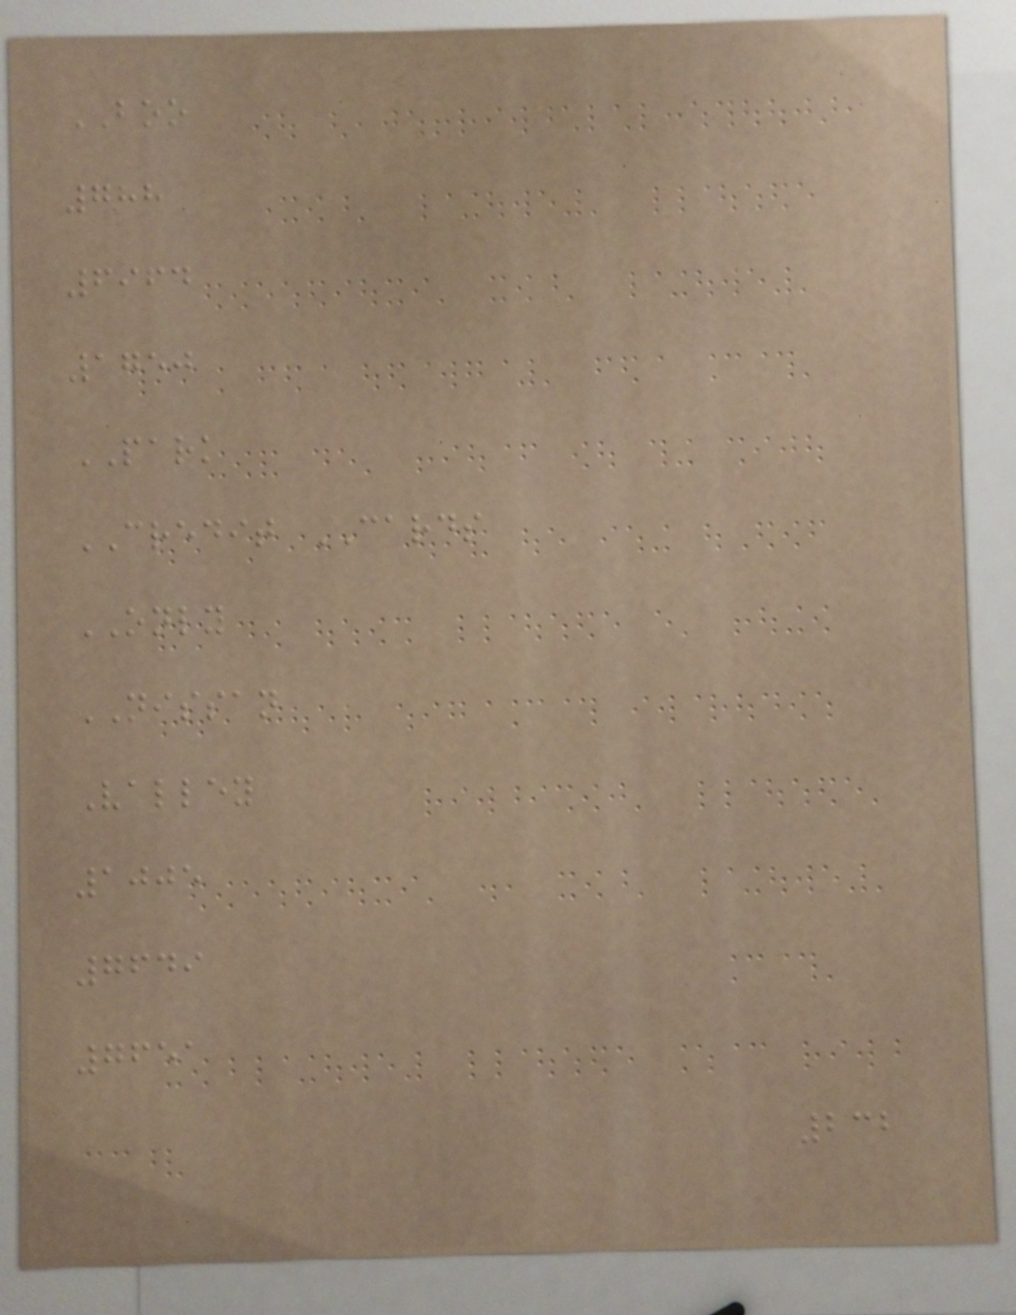BOO
788
6964
1750
PARK
CREDIT CARDS
ONLY
NISSAN
Valley
1005
7649
7651
232
